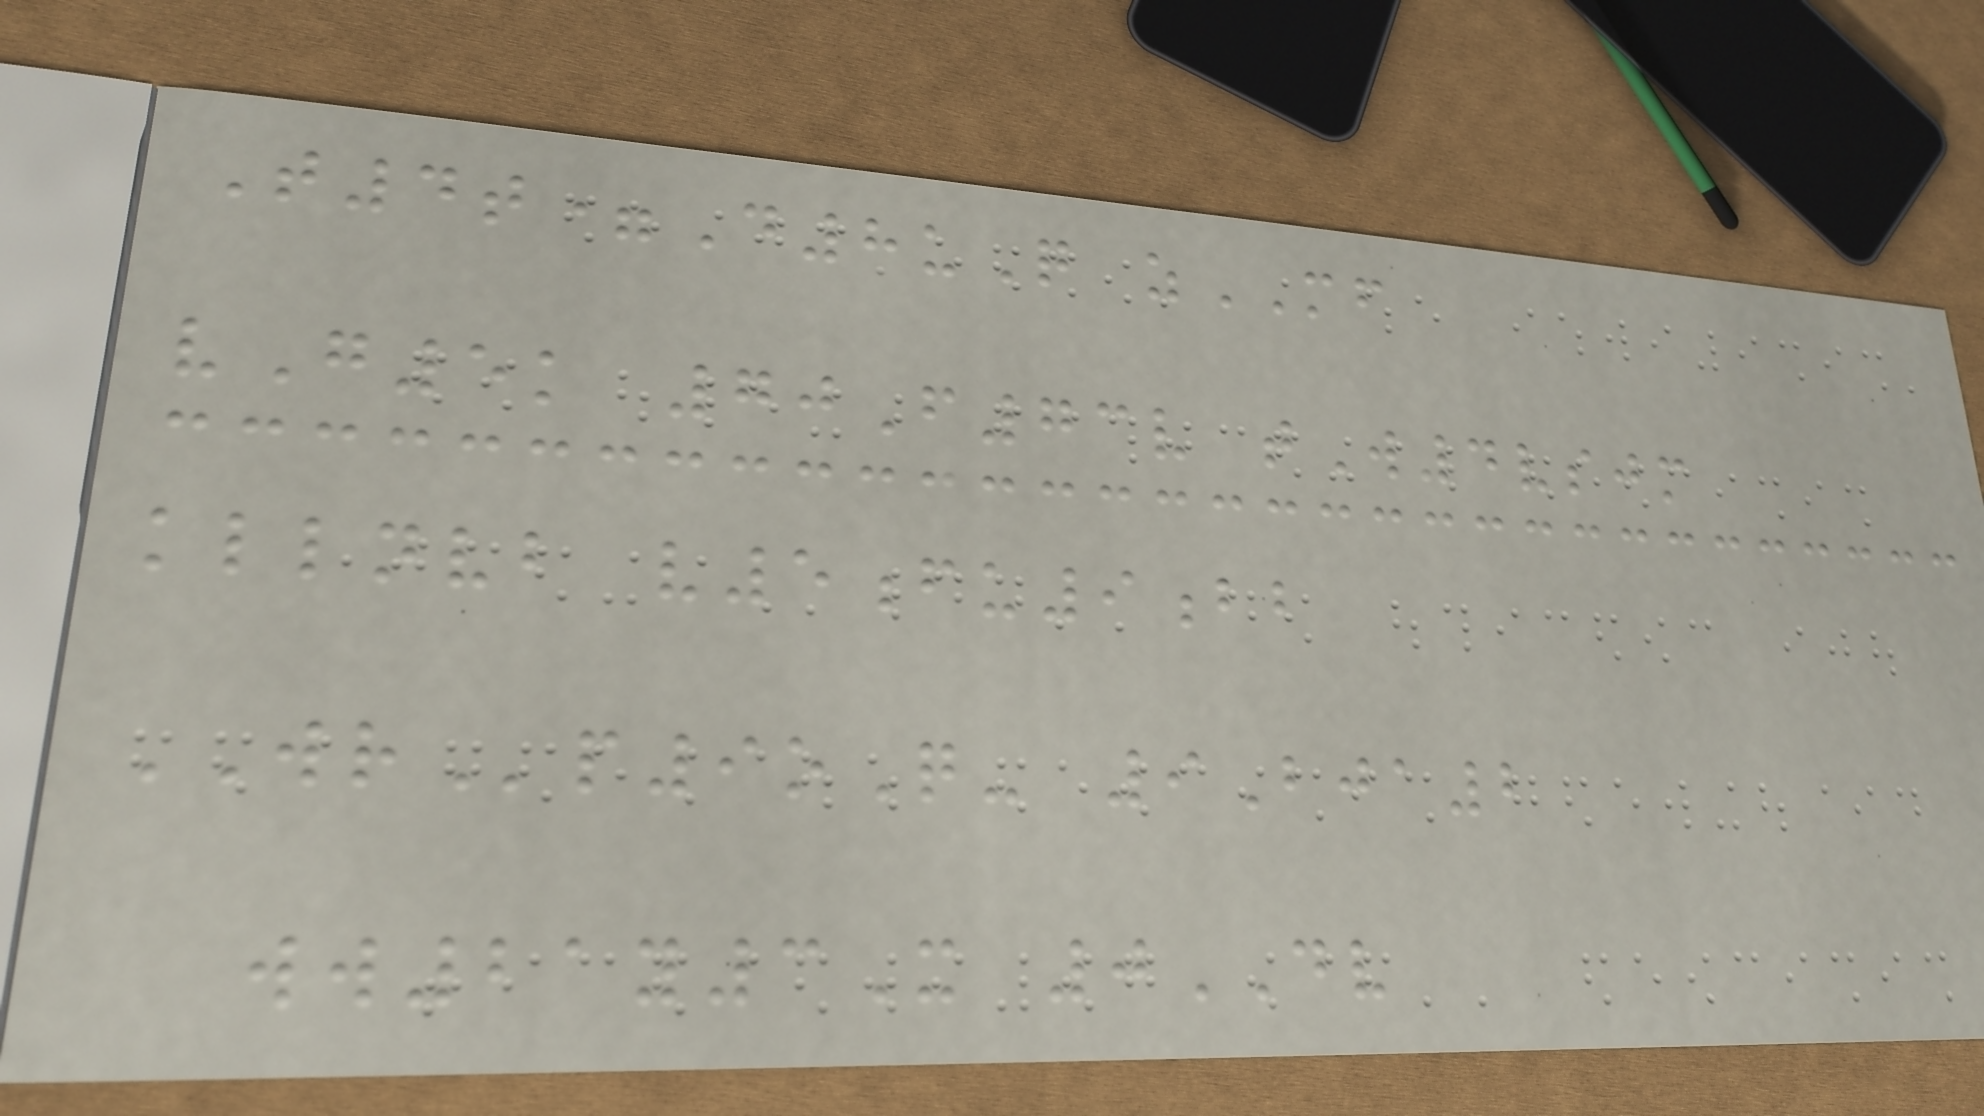T4t=D8uQ zMF
vG5k 70F73v tW4vsjm
kllnvb v5fu9bb
WRp9oQ- 9Bja2
ww21y3X 0DV
